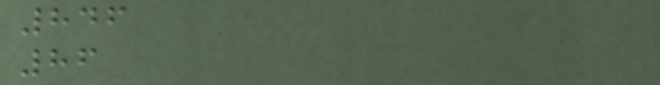846
86
